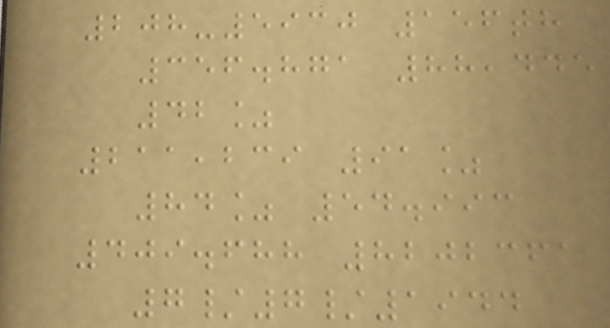208-5930 156th
356.871 88,445
42%
211,239 91%
84% 54.993
409.688 8202361
7/7/1944
